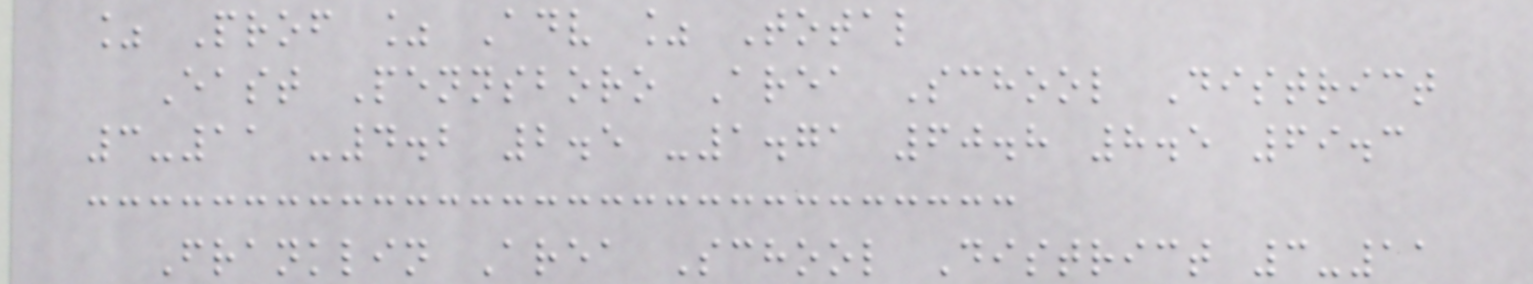% Prof % Adv % Total
East Pennsboro Area School District
3-11 -4.2 2.5 -1.71 60.8 8.5 69.3
Franklin Area School District 3-11
